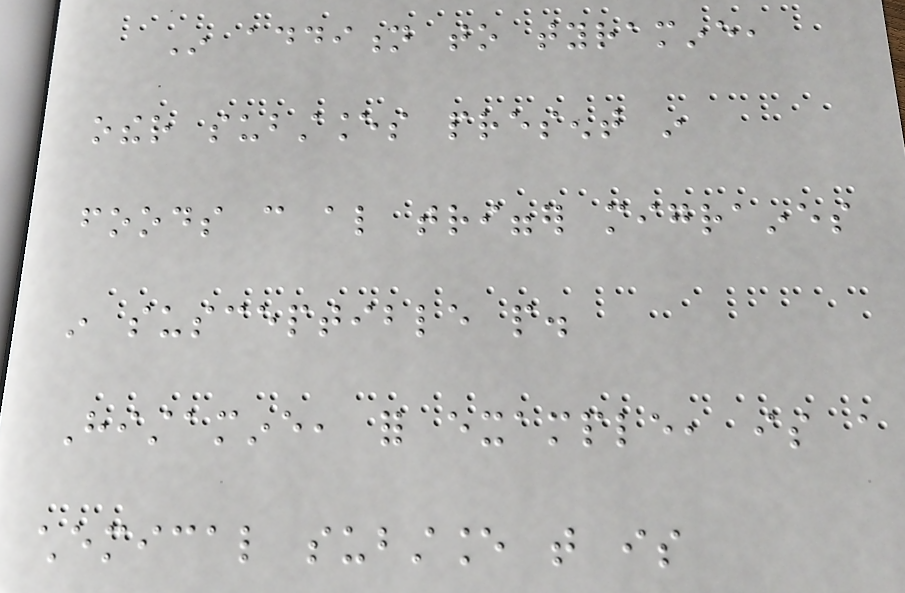In addition to tyramine,
other substances present in
foods can also trigger migraines
in susceptible people.
Histamine, for example, is a
chemical substance that is
